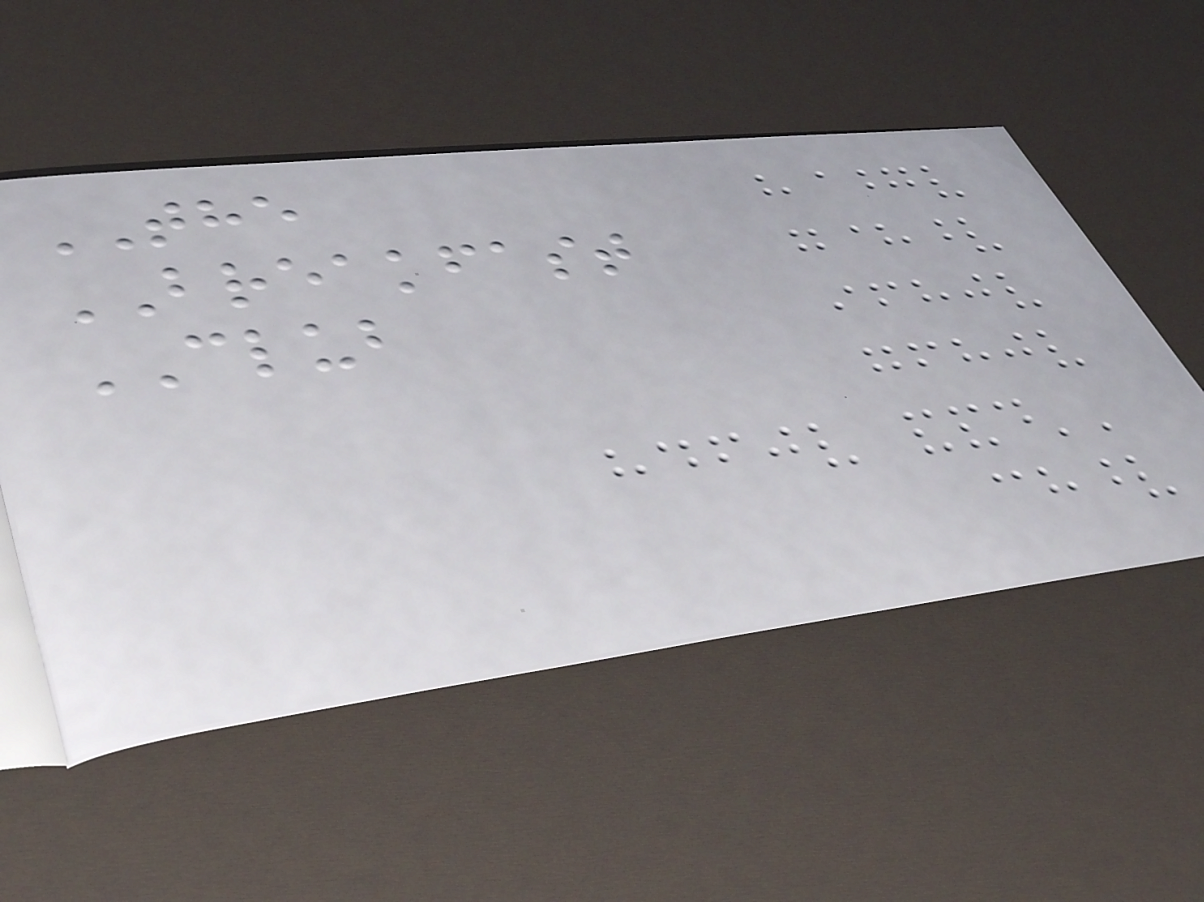THE
BREAKFAST
CLUB
